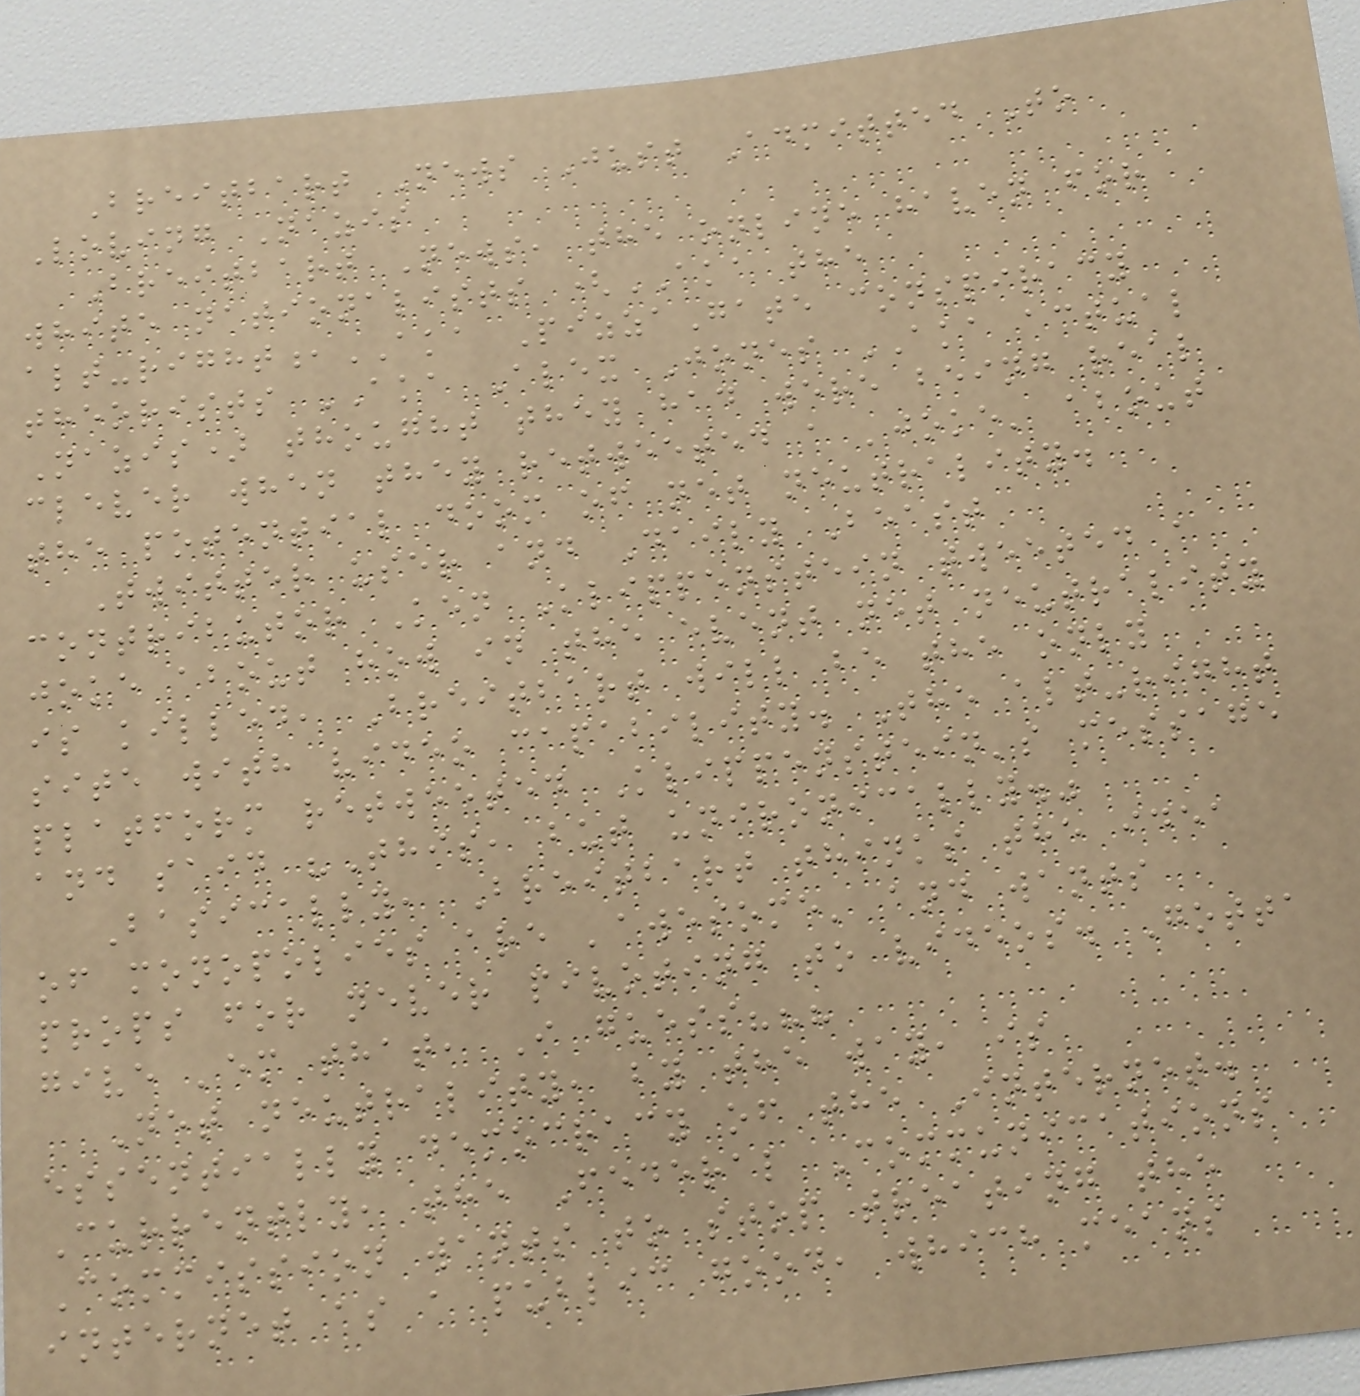Breitbart News Just Admitted To
Loving Nazis
Breitbart News, the online haven for
white nationalists (AKA the
alt-right,AKA PizzaGate conspiracy
theorists AKA Alex Jones AKA actual
Nazis) thought they had were being real
clever when they retweeted a 'joke' about
the potential doom of net neutrality.
Twitter user and Daily Beast
contributor Ken Klippenstein tweeted a
joke about how in the event net neutrality
is killed, Breitbart will be the only
site with video capability. The alt-right
platform retweeted Klippenstein's message
and said "This, but unironically."
Basically, Breitbart thinks the idea
of monopolies are 'awesome' and wants
props for never pivoting to videos. Gotta
give 'em that, I guess???
Net neutrality, by the way, is
essentially democracy of the Internet.
Currently, the Federal Communications
Commission wants to stop treating the
internet as a public good, which means
